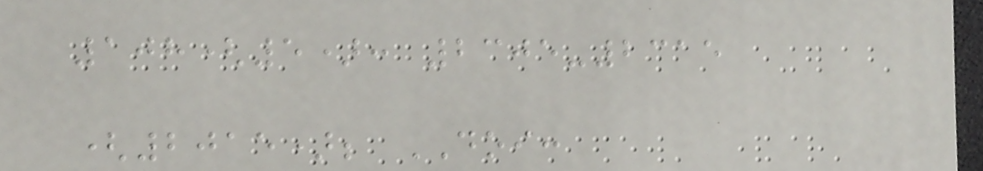108(5): 2305-2315
(2015); DOI:
